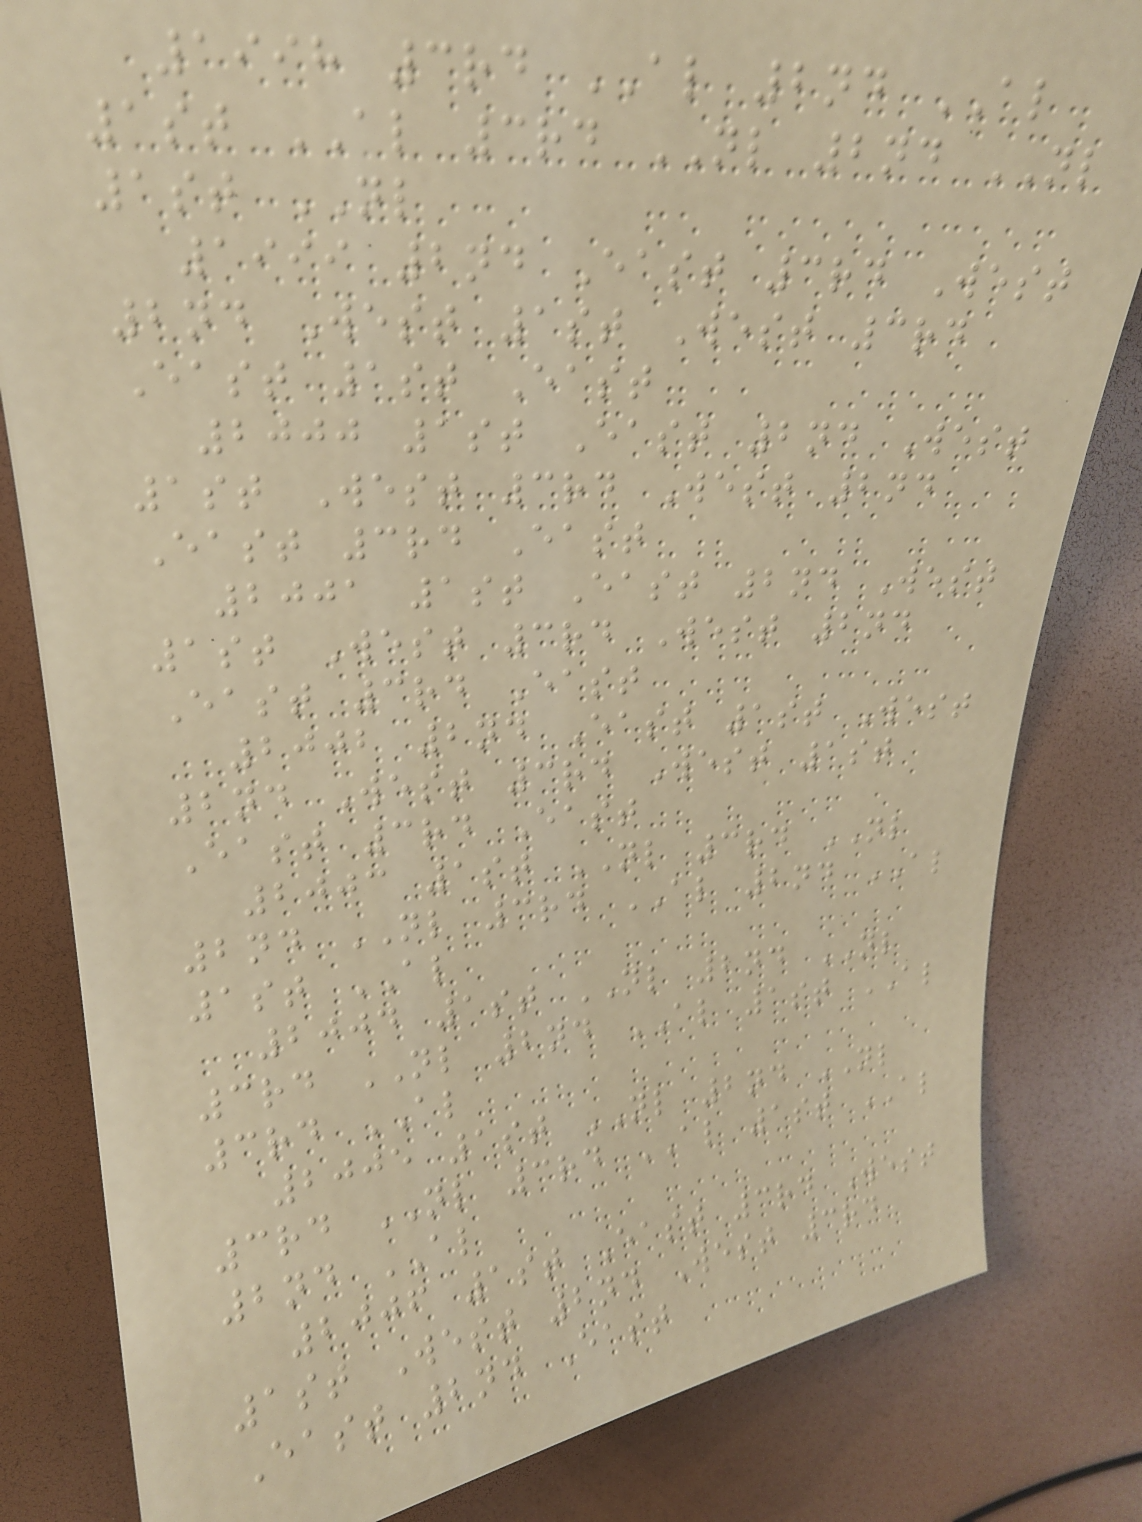1998 3rd AL 2nd AL
1st AL 3rd NL 2nd NL
1st NL
1999 2nd East 3rd West
2nd West 1st West 3rd
East 1st East
2000 1st East 2nd West
1st West 3rd West 2nd
East 3rd East
2001 1st East 2nd West
1st West 3rd West 2nd
East 3rd East
2002 2nd East 1st West
2nd West 3rd West 1st
East 3rd East
2003 1st NL 3rd NL
2nd NL 3rd AL 2nd AL
1st AL
2004 1st NL 2nd NL
3rd NL 2nd AL 1st AL
3rd AL
2005 1st NL 2nd NL
3rd NL 3rd AL 1st AL
2nd AL
2006 1st East 3rd West
1st West 2nd West 3rd
East 2nd East
